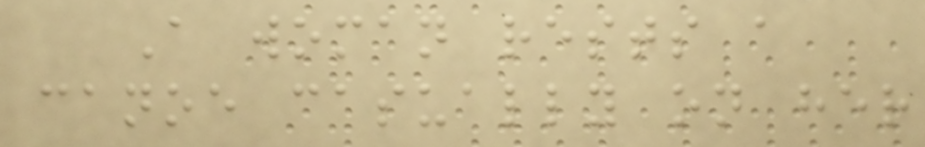A woman rests a
canoe casually on her
